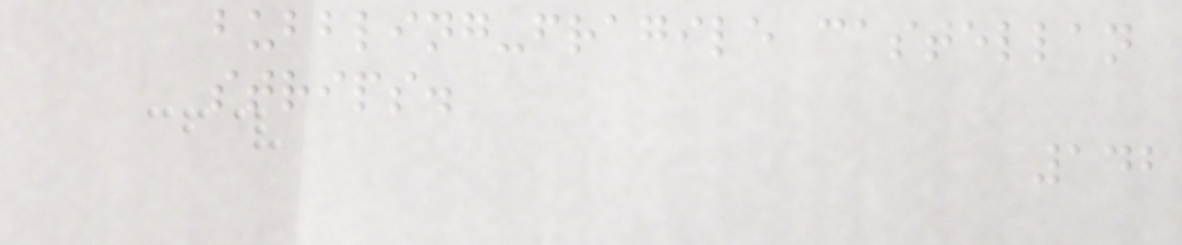bubbling-fragile castellan
strips.
142
